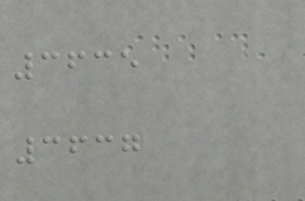3635
3637
